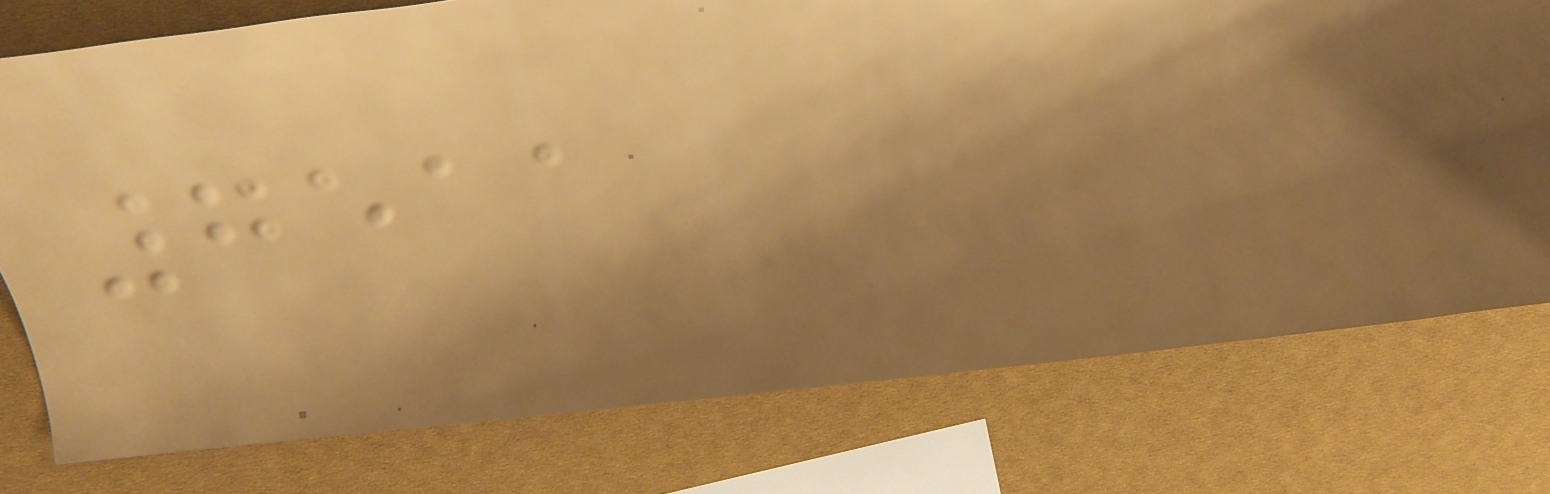7511
